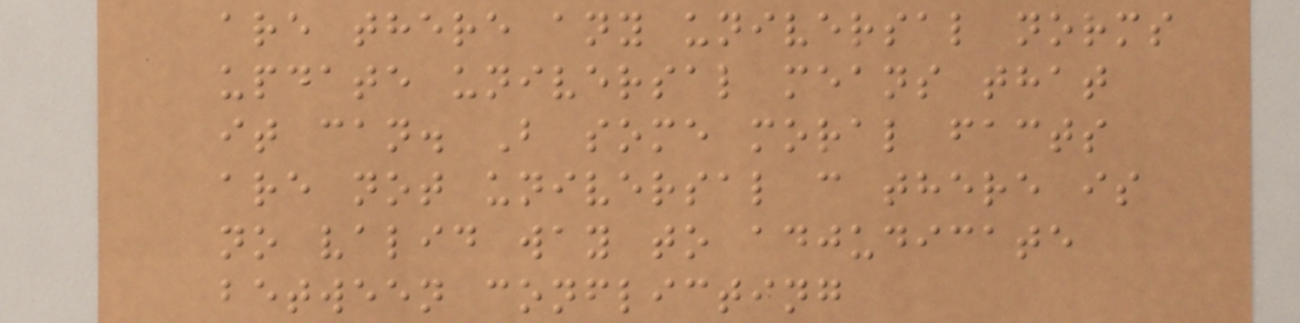are there any universal norms
update universal means that
it can. B some moral facts
are not universal c there is
no valid way to adjudicate
between conflicting
